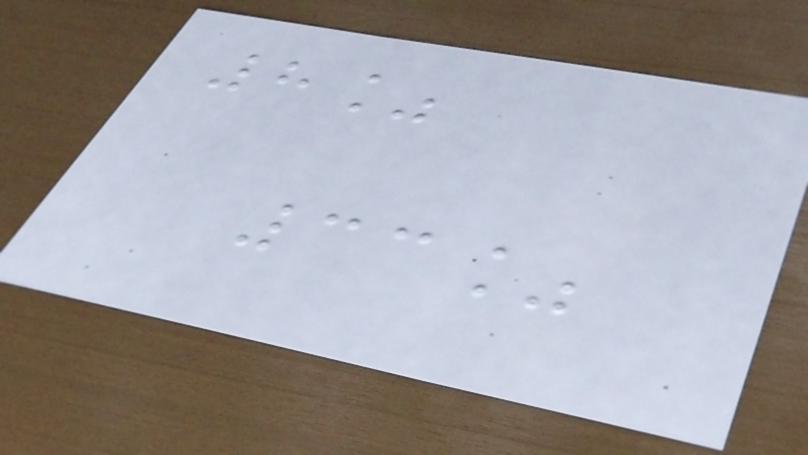8%
33%
